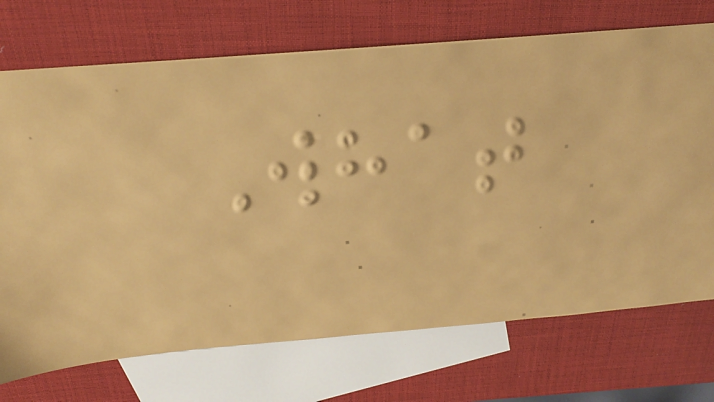What
